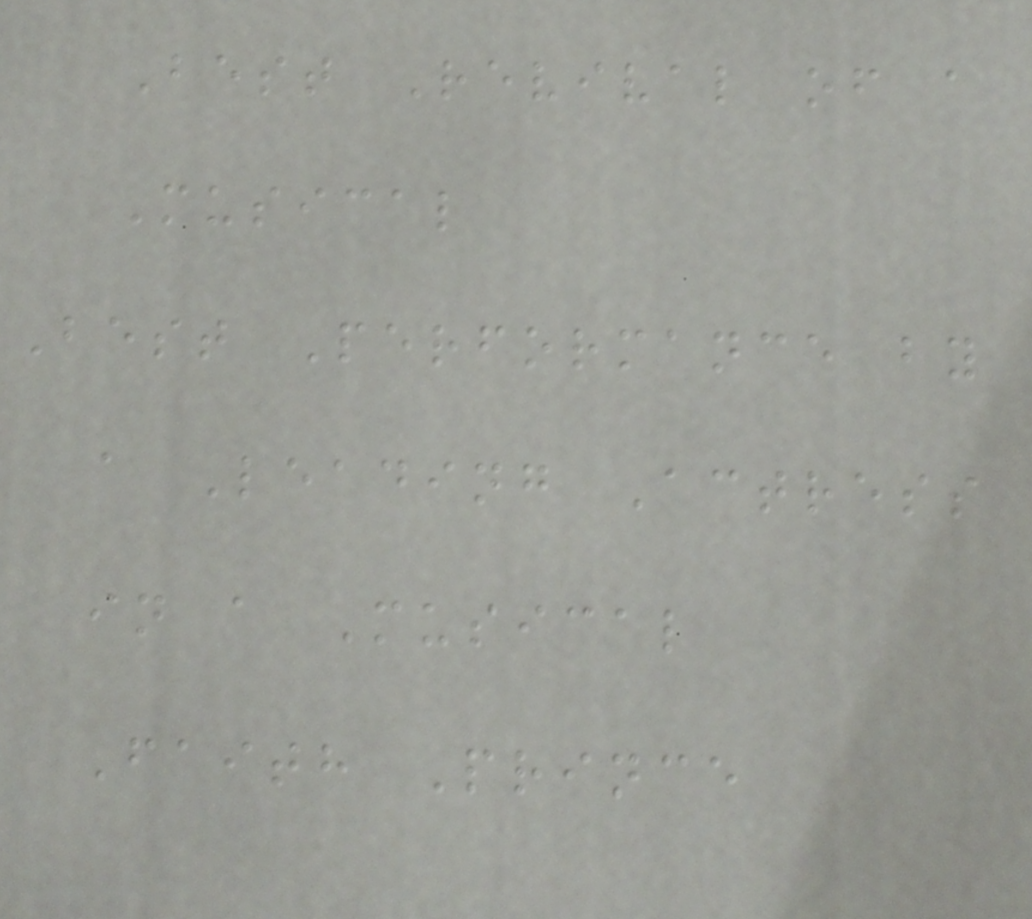Best Revival of a
Musical
Best Performance by
a Leading Actress
in a Musical
Faith Prince
